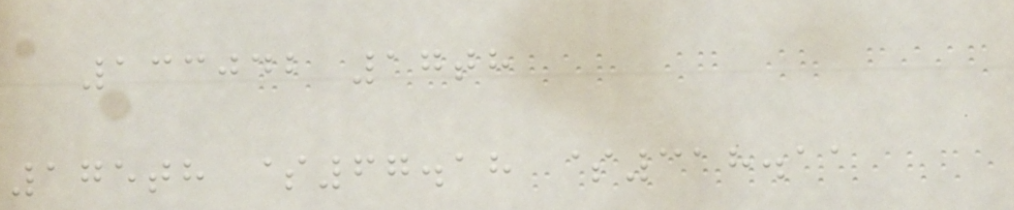133042 17th
175th $67.18 $318.11
